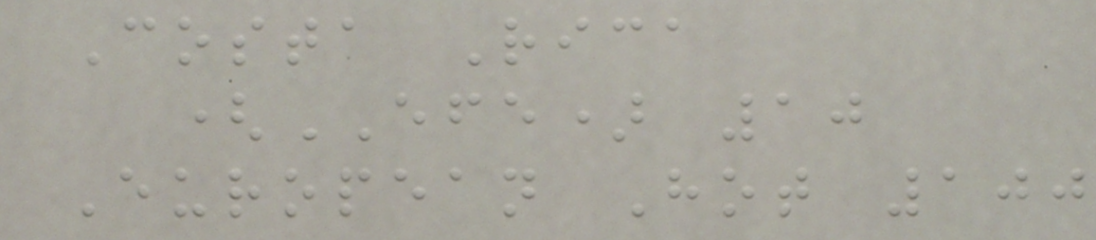Costa Rica
(EFE) 10
European Hot 100
